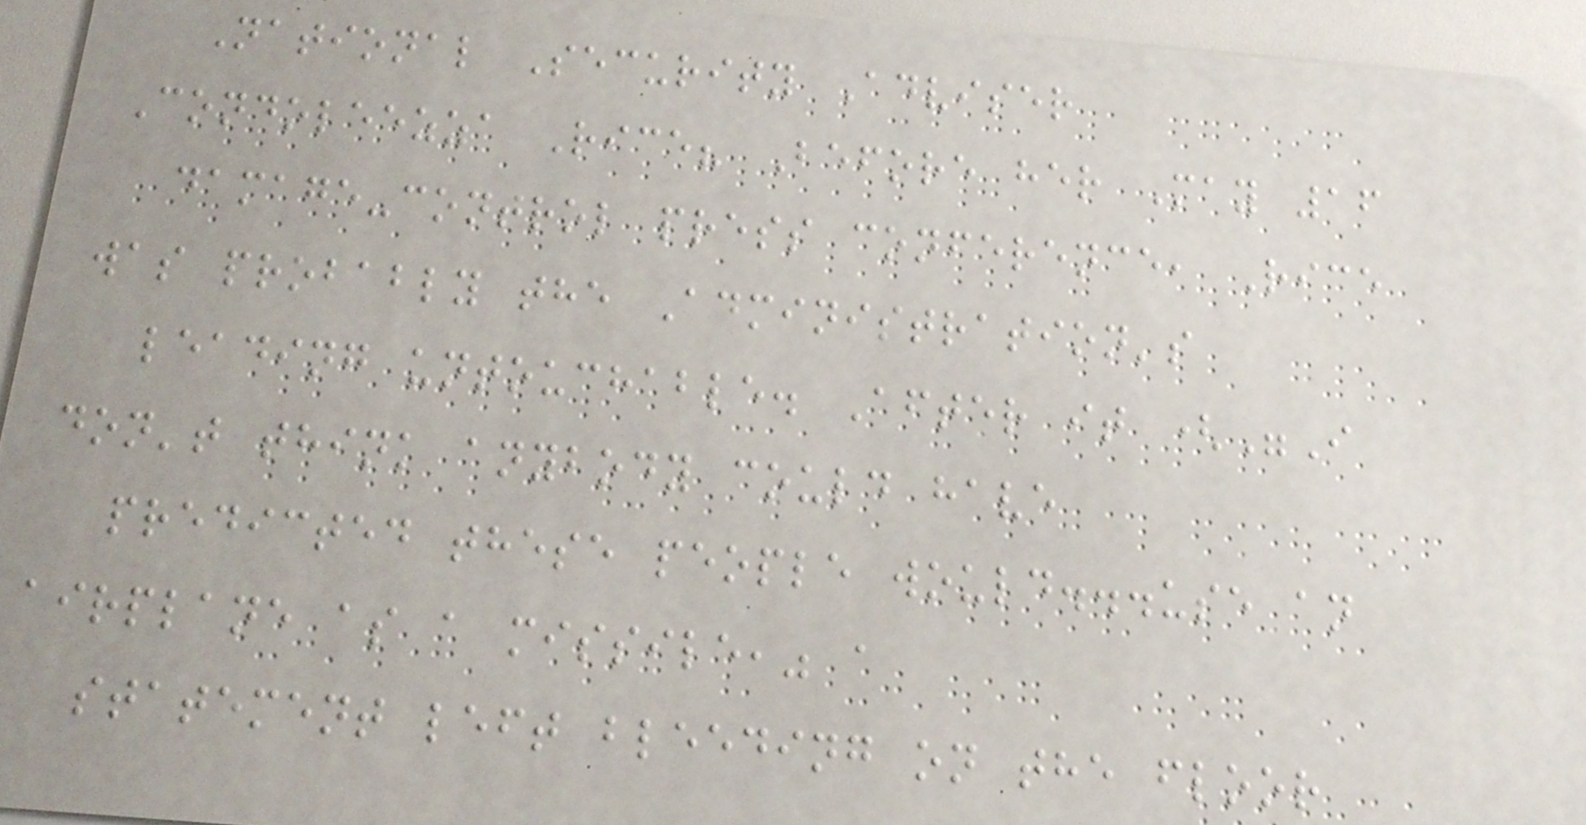National Security Adviser
Condoleezza Rice? Before her May 16
damage-control press conference, Rice
was probably the Administration's
leading untouchable. After it ("I
don't think anybody could have
predicted these people would...use an
airplane as a missile," a
statement left bleeding on the floor
